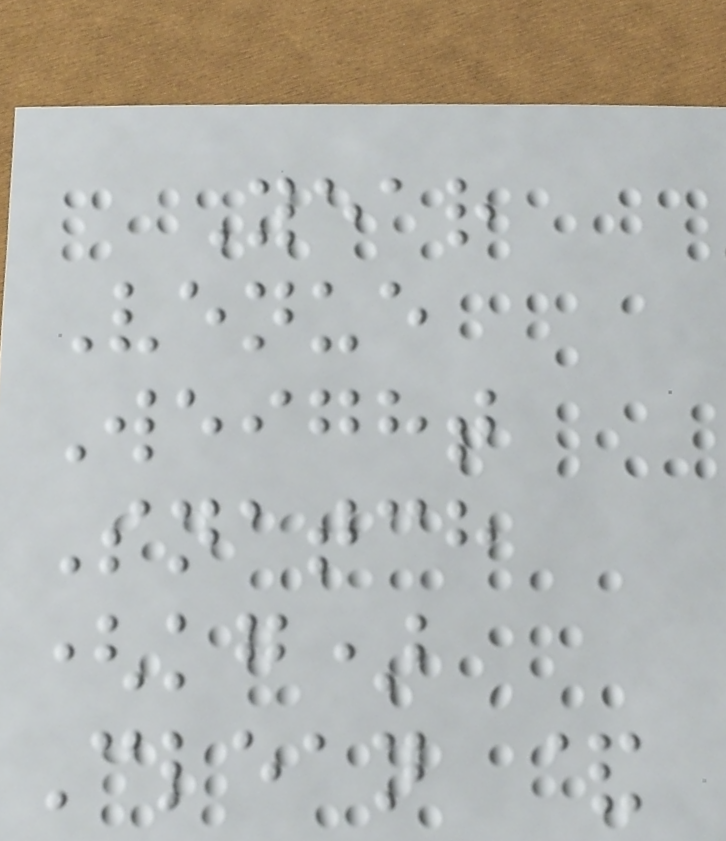Year
Venue
Weight
Snatch
(kg)
Clean &
